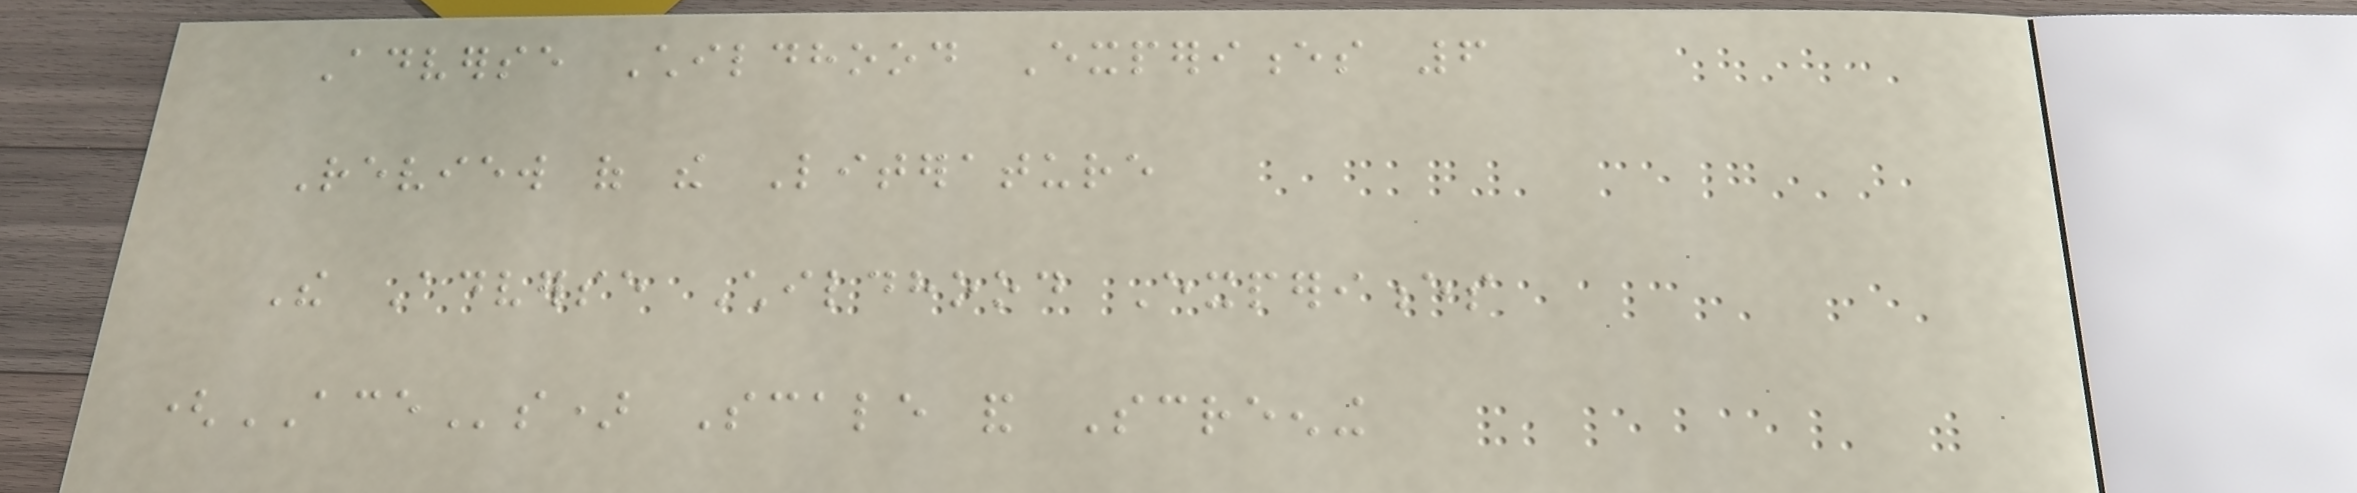Adverse Childhood Experiences 6
Review of the Literature
The Adverse Childhood Experiences
(ACEs) Scale and Screening
